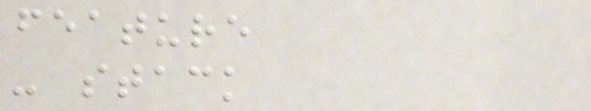feature
- stack
